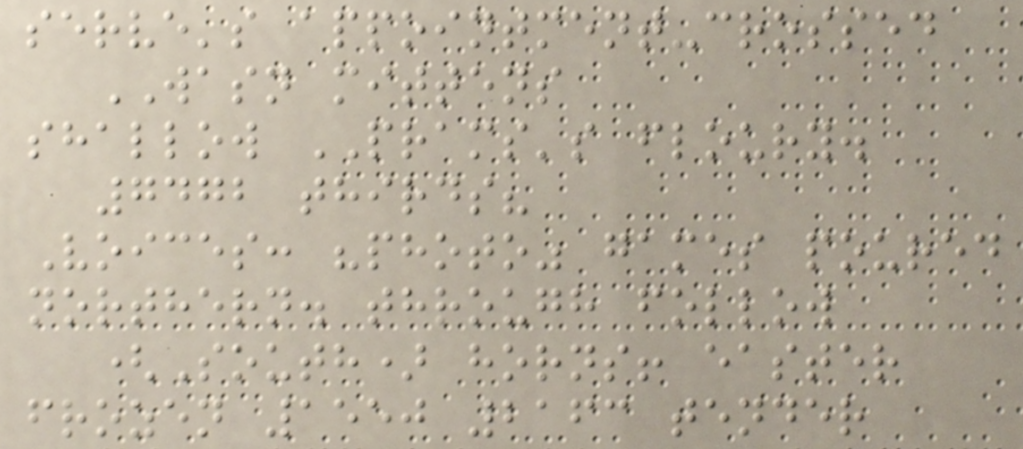serve's appointment-crossed
WASN mittens
shallow PRAMS's floury.
7472 thirds?
Voices: "photo" games poured
northern. through follow
(South) horns! easter
frozen 1550 2163 tender
